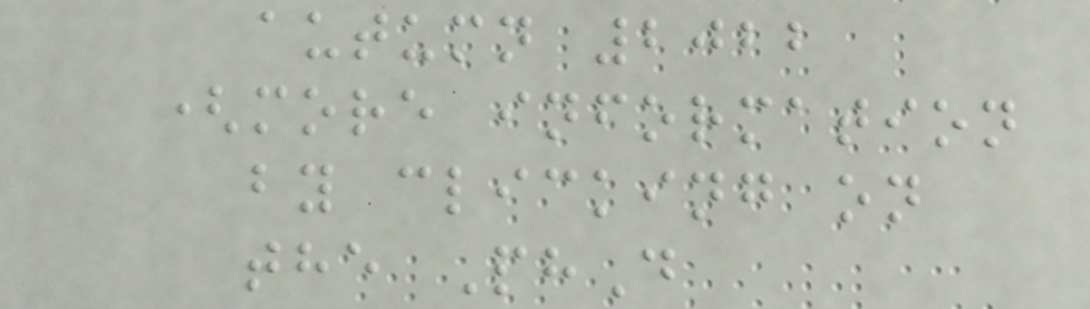autumn 2022
(more information
by clicking on
the PhD
